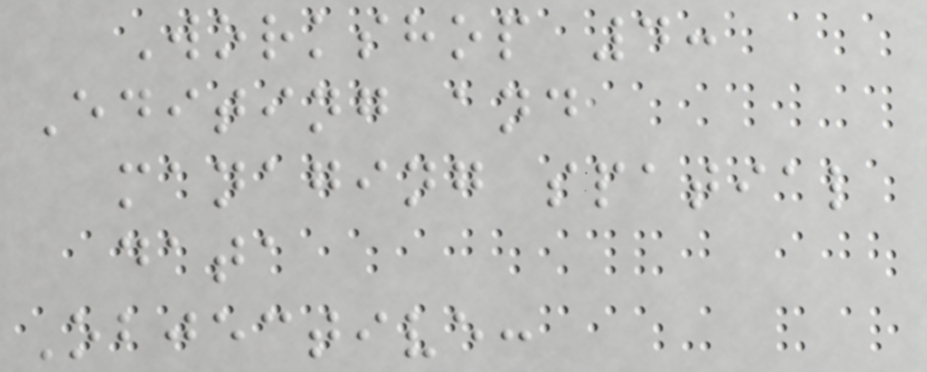Workshop 4:
Editing and
managing spatial
data
Objective:
